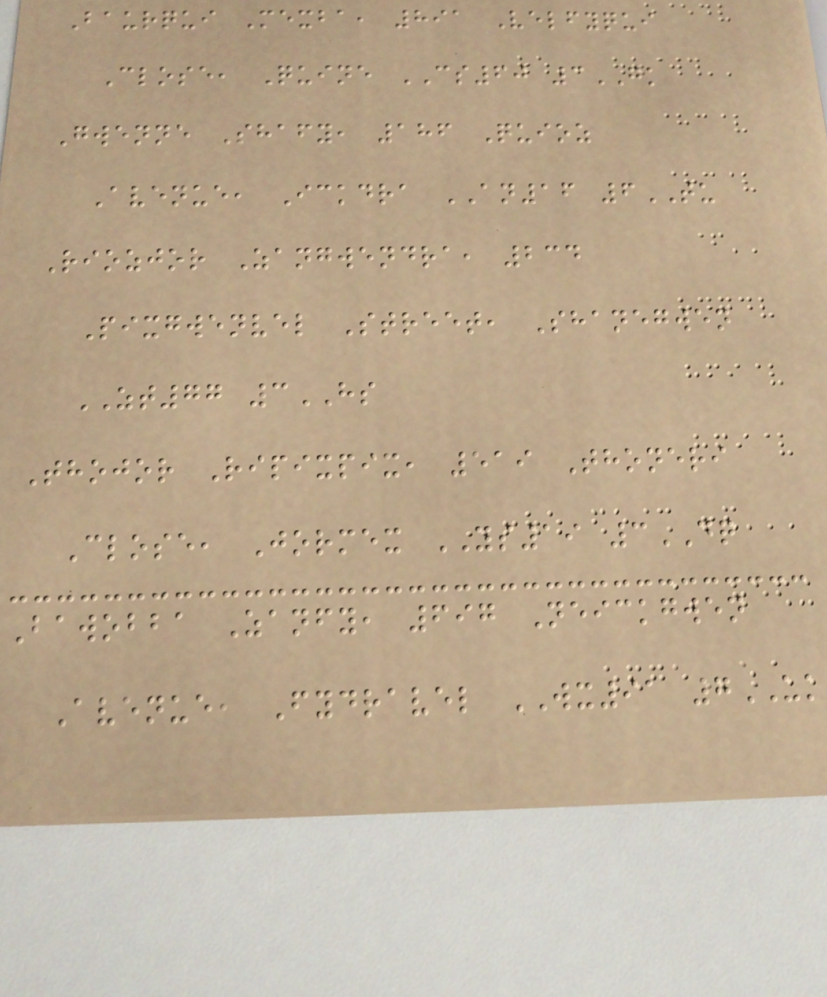Baurqui Mexba, 891 Velfyqui
Close, Quine CS60 3GK
Gwenne Shafy, 186 Quioz
Avenue, Ickdra AN16 6TU
Riozjor Zangwendra, 234
Pixgwenvel Street, Shanegwen
ZT77 3HS
Thojor Ripixpix, 519 Thoneri
Close, Jormex YS19 3DQ
Bawobba Zanfy, 697 Neickgwen
Avenue, Fydravel WX91 7UK
